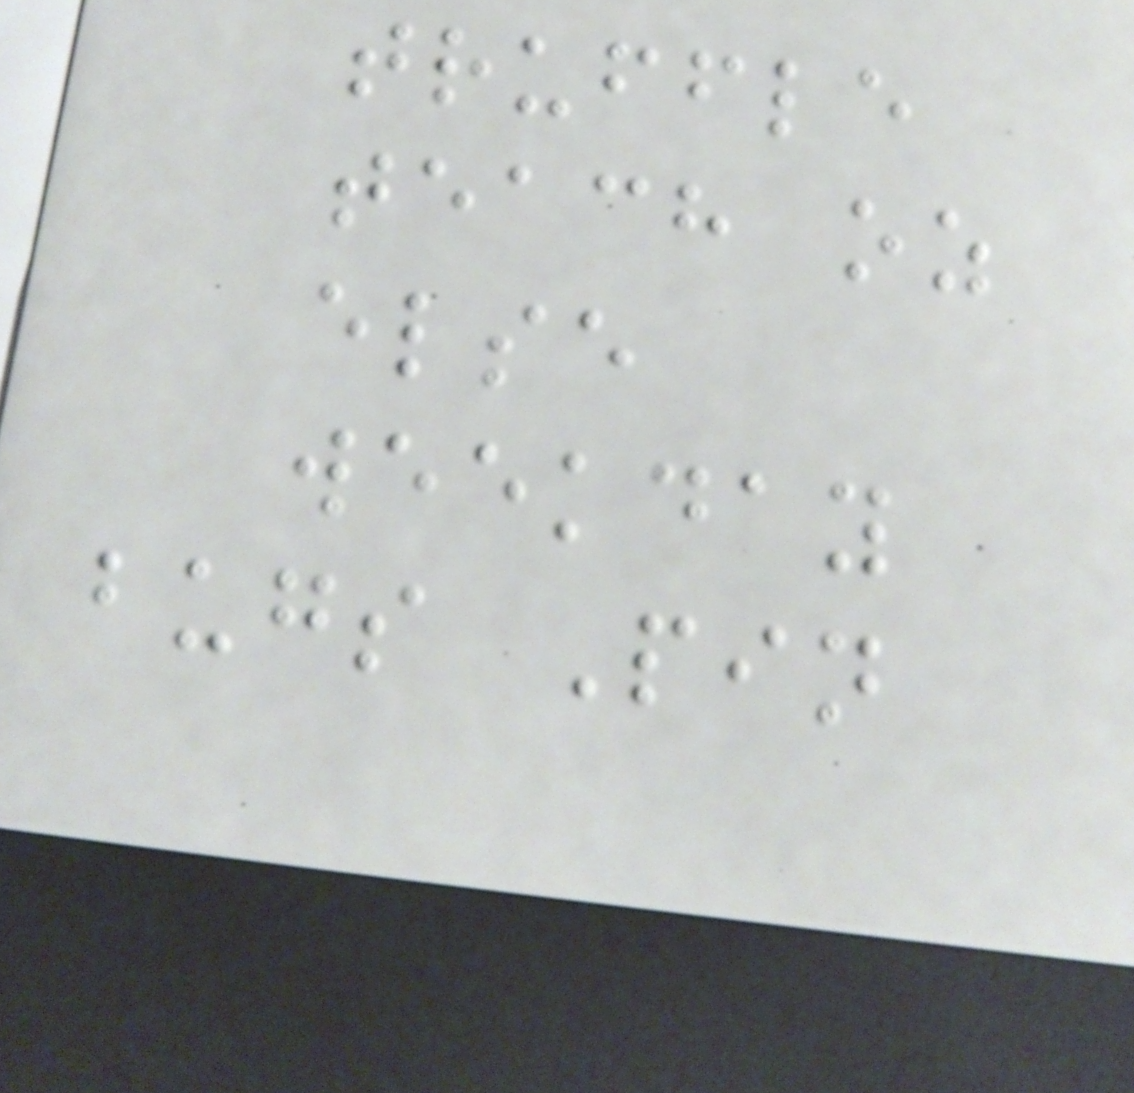truffle
teach oz
else
weekday
bugs Pin
